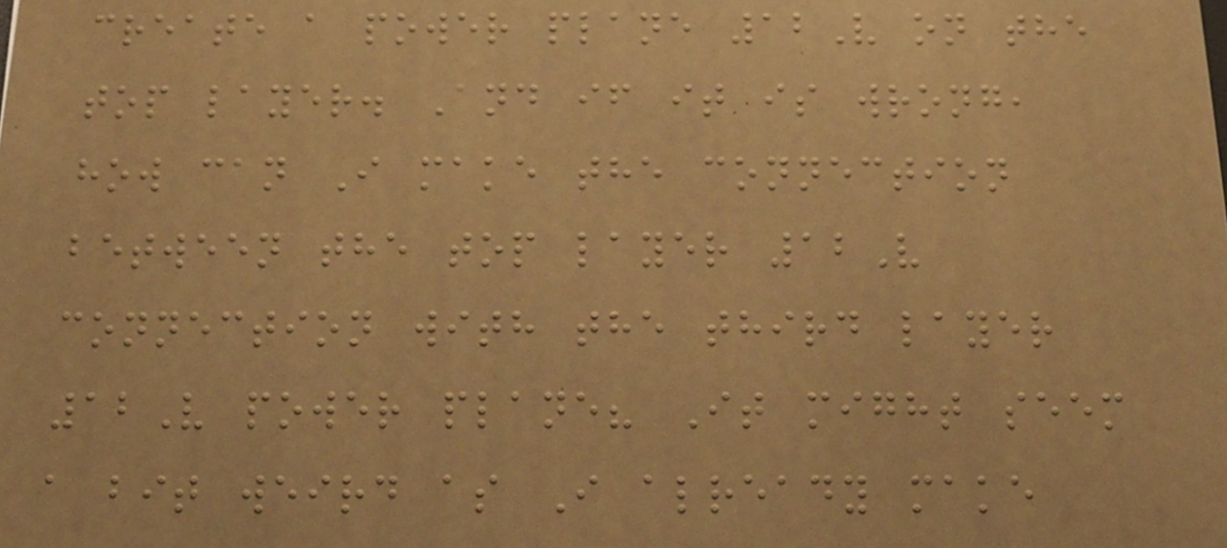create a power plane 12V on the
top layer. And if it is wrong,
how can I make the connection
between the top layer 12V
connection with the third layer
12V power plane? It might seem
a bit weird as I already make
